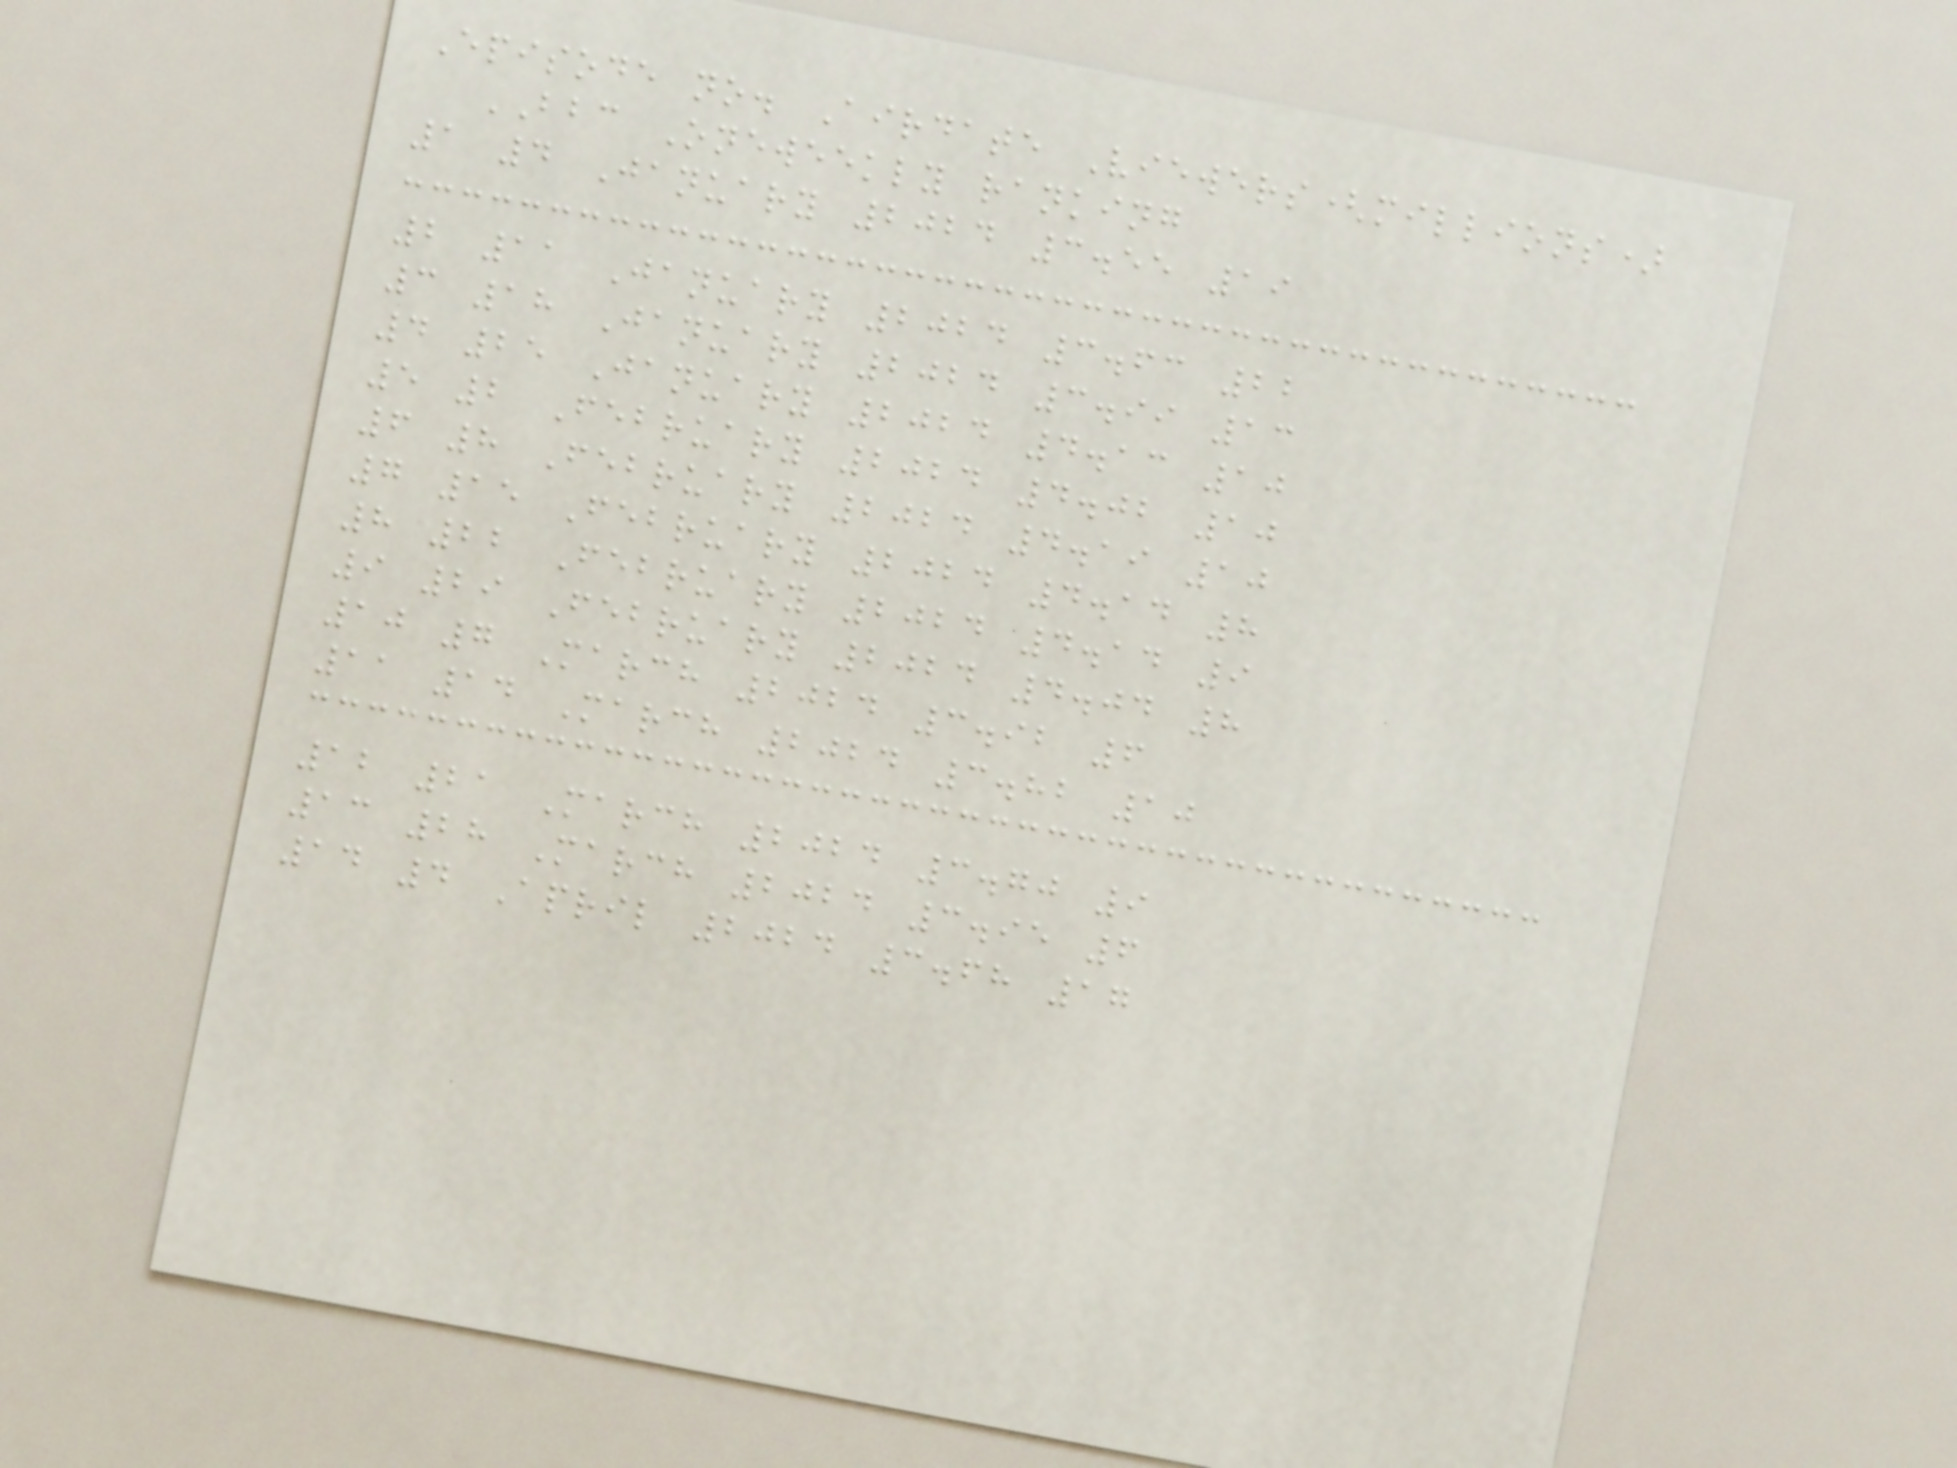Episode no. Airdate Viewers(millions)
BBC Oneweekly ranking
1 4 January 2024 3.55 19
2 11 January 2024 3.63 22
3 18 January 2024 3.99 13
4 25 January 2024 4.13 10
5 2 February 2024 4.02 10
6 8 February 2024 4.19 10
7 15 February 2024 4.14 8
8 22 February 2024 4.14 9
9 29 February 2024 4.04 8
10 7 March 2024 3.92 6
11 14 March 2024 3.82 10
12 21 March 2024 3.70 9
13 28 March 2024 3.95 6
14 4 April 2024 3.68 17
